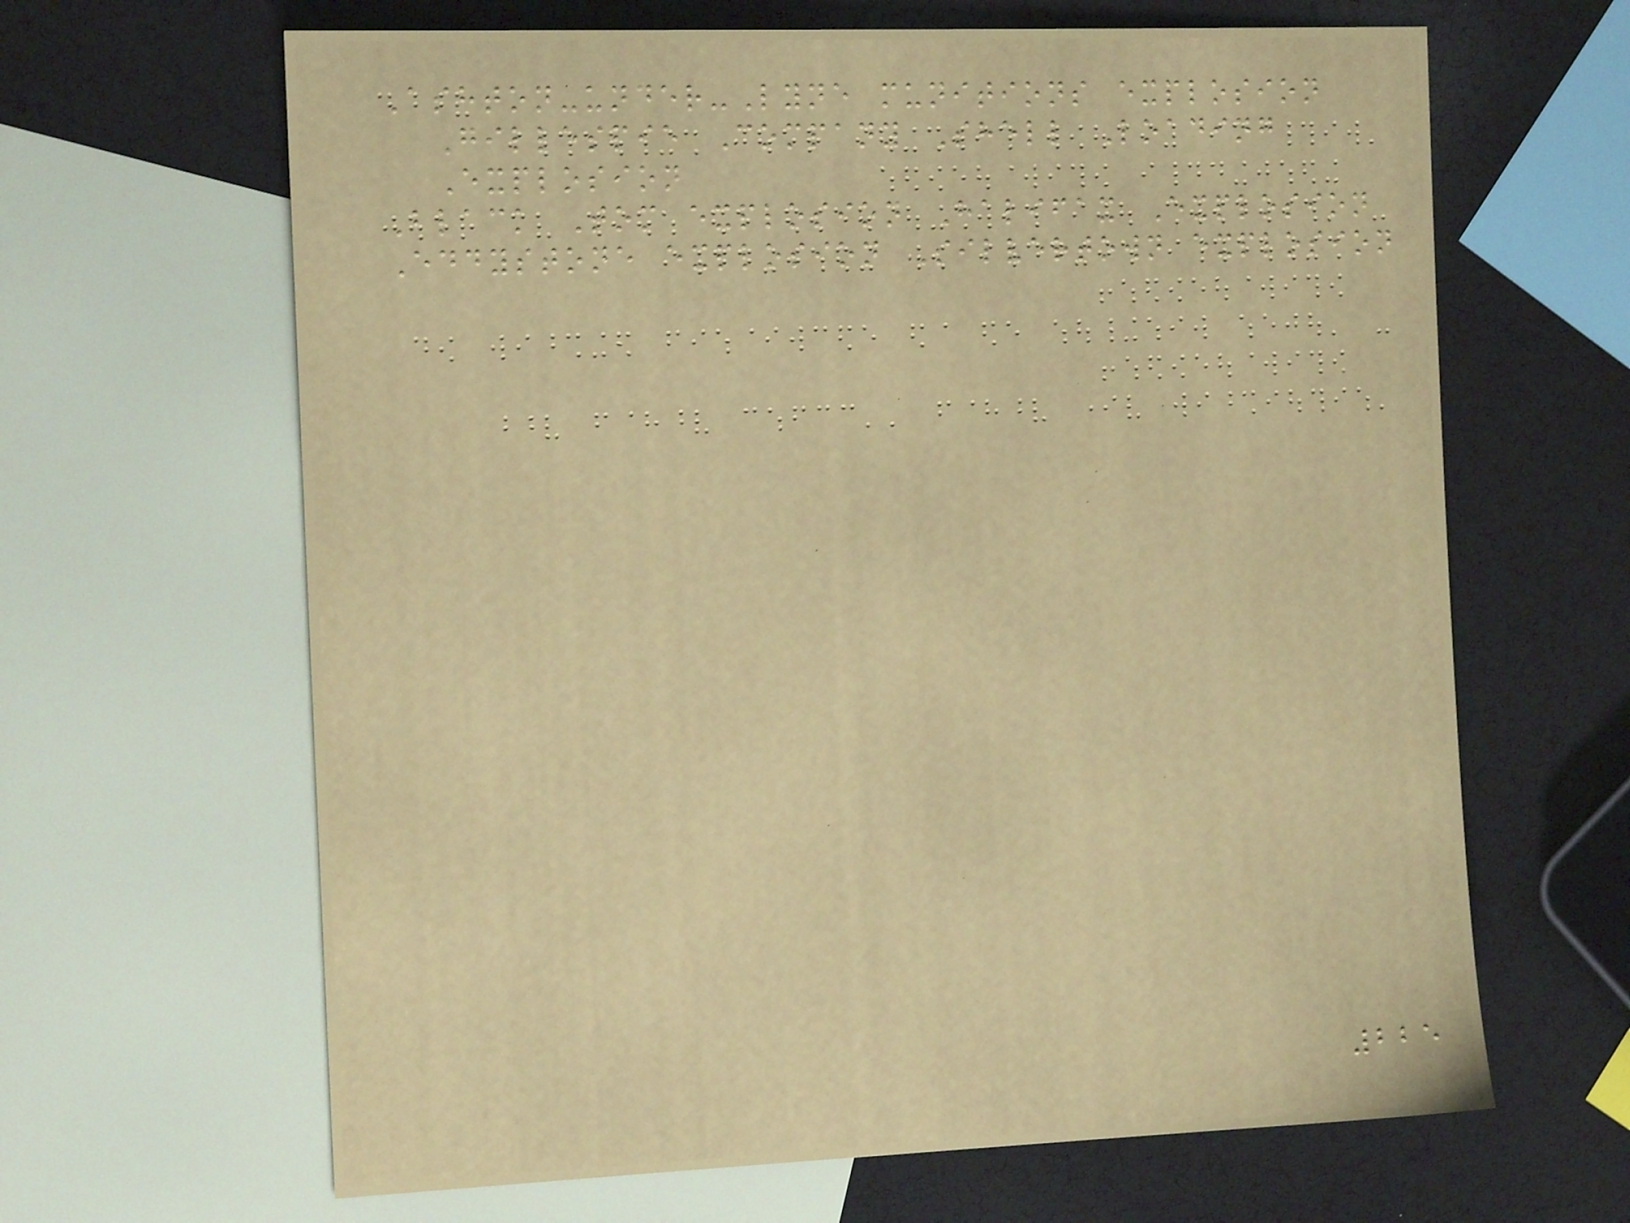Ashton-under-Lyne munitions explosion
Gillespie Company Shell Loading
Explosion
Black Tom explosion Halifax Explosion
Eddystone explosion Silvertown explosion
225
